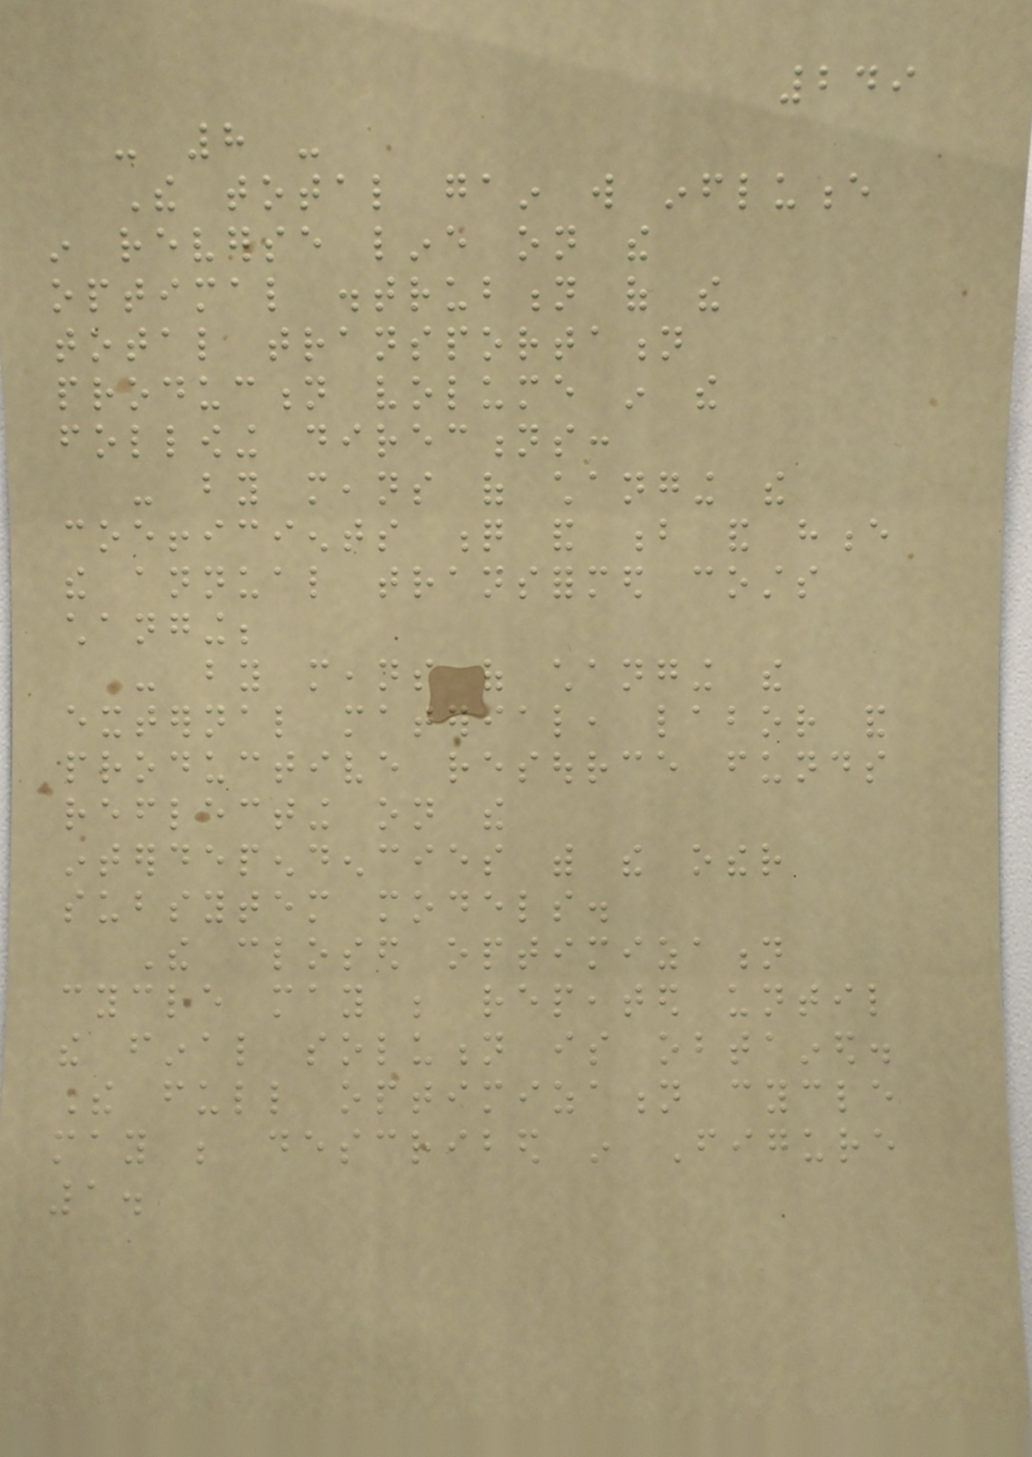249
- 8 -
The total gain will influence
in reverse line on the
optimal distrubtion of the
total transportation
production volume in the
following directions:
- by means of changing the
coefficients q and b and hence
the annual transformed costs
changing;
- by means of changing the
external material, labor and
productive resource funds
reflecting on the
interdependencies with the other
subsytem models.
The closed optimization
cycle may be repeated until
the final solution is obtained.
The full optimization cycle
may be described in Figure
1.
